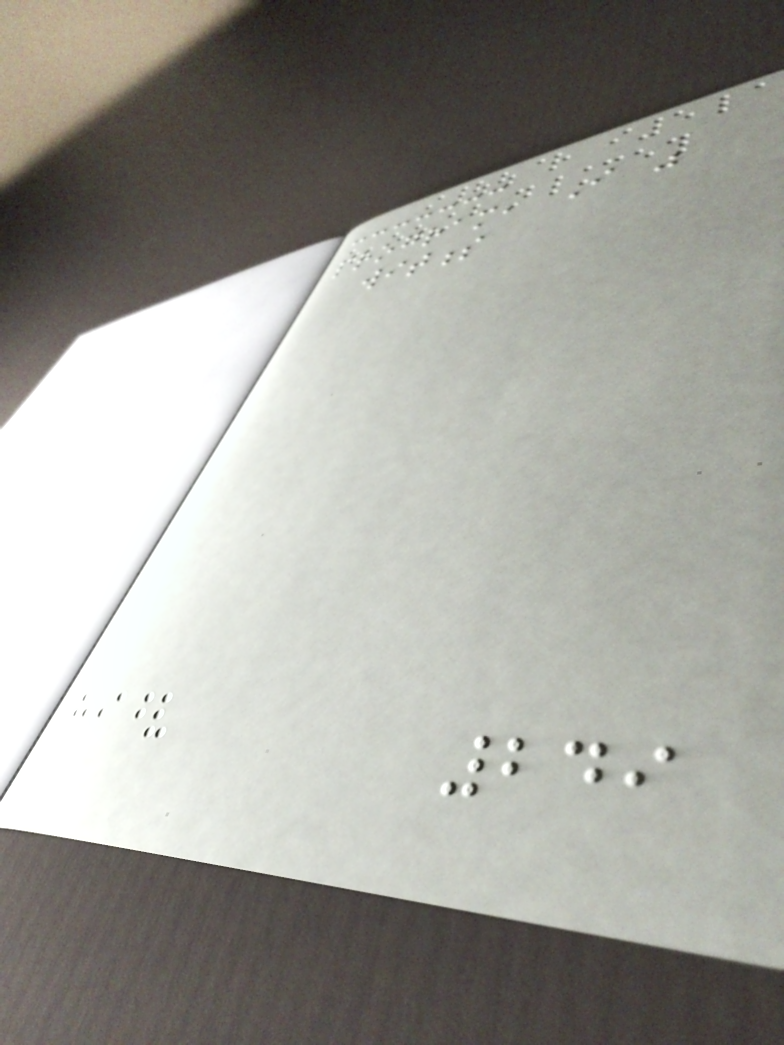program, I was
witness
249
